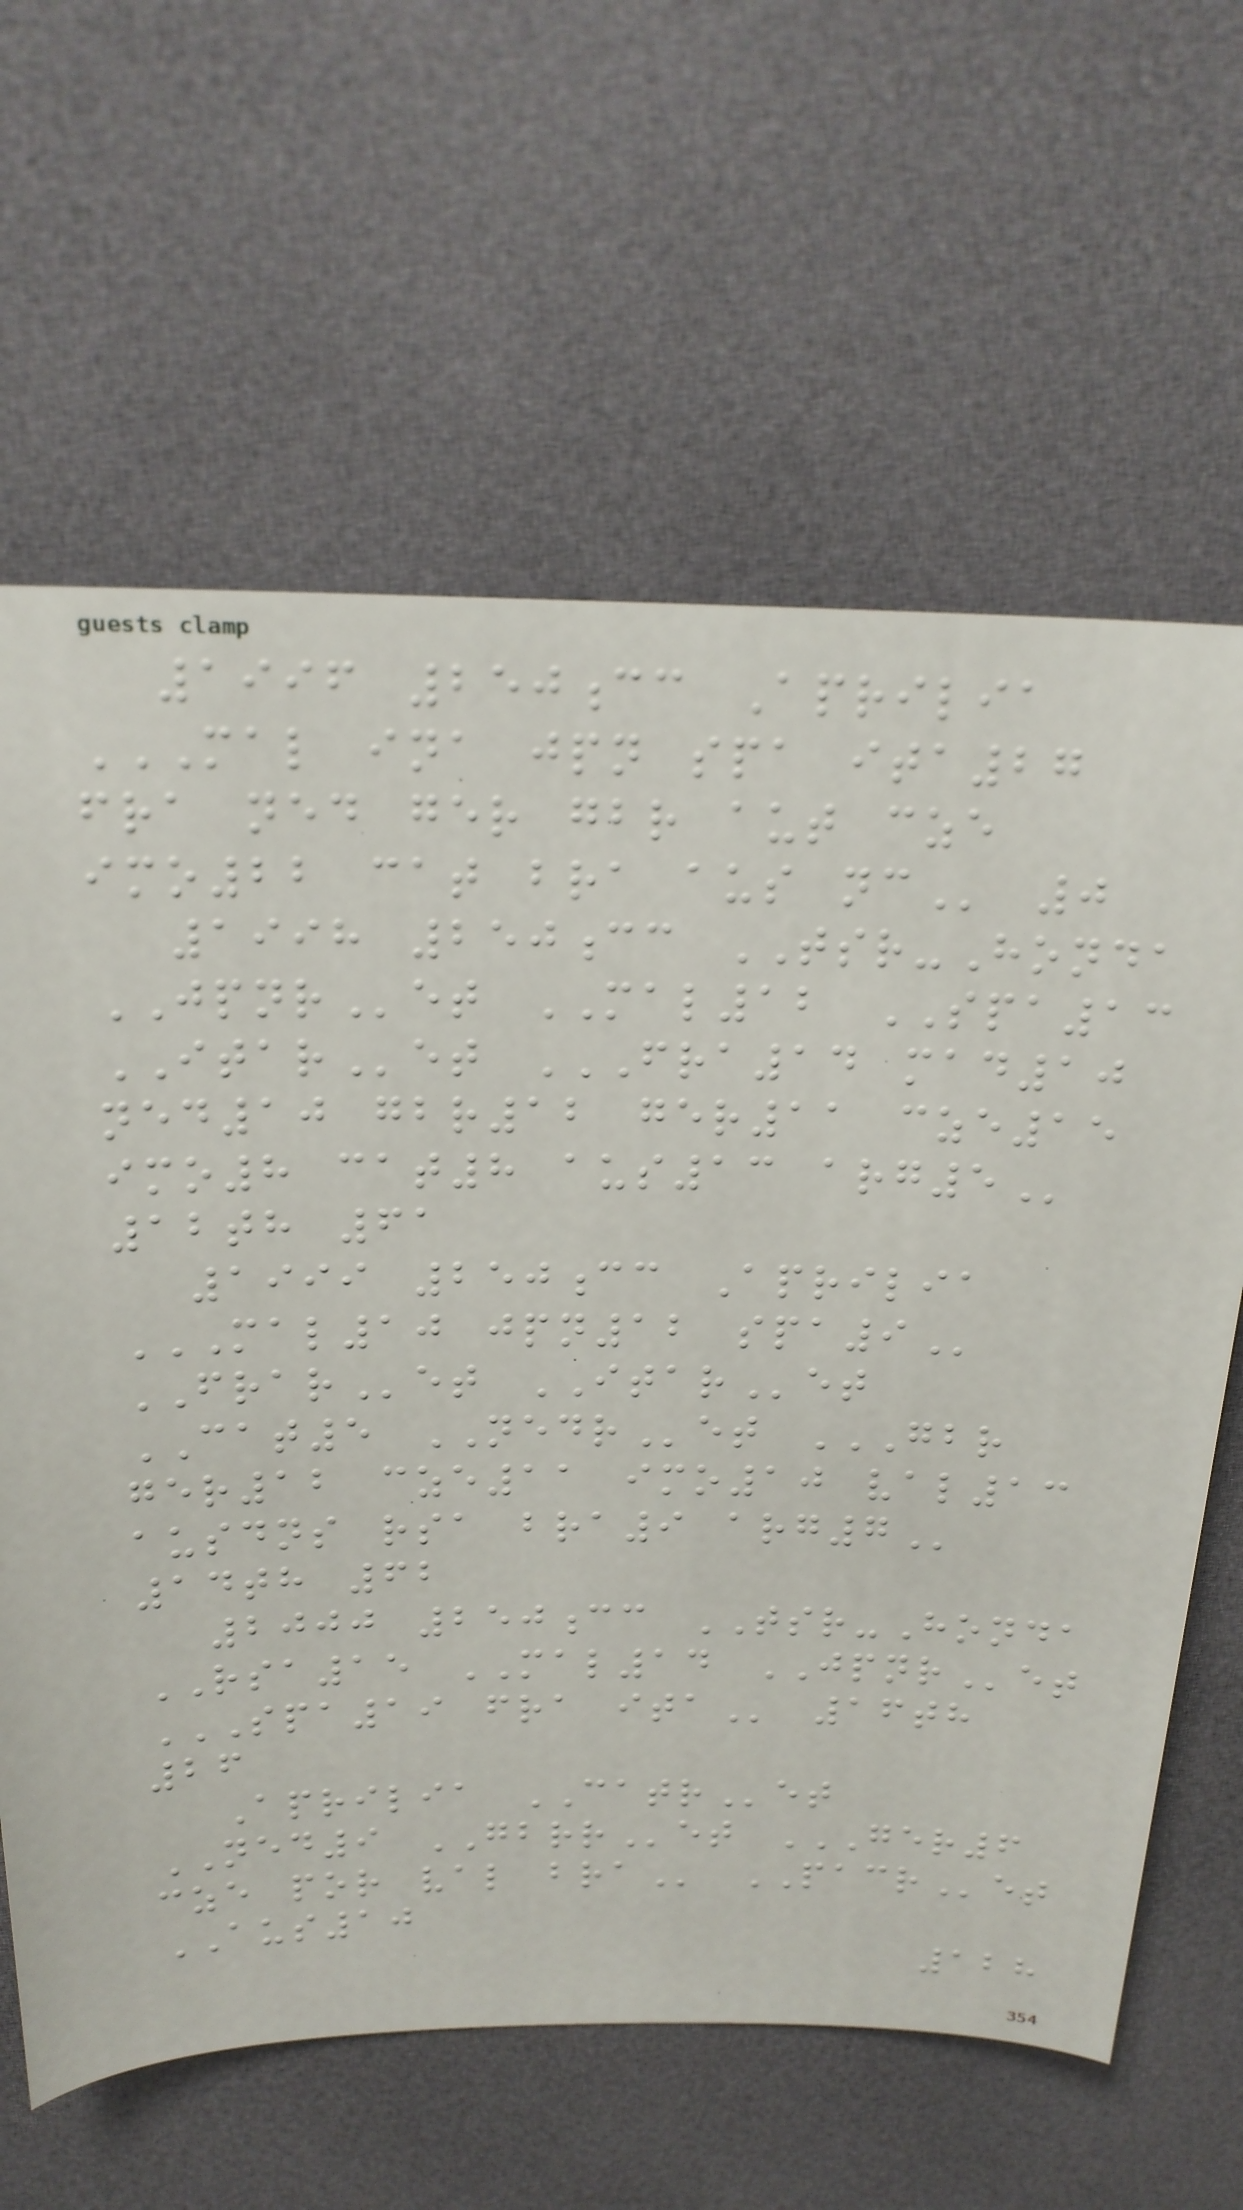1996 250cc Aprilia
MAL INA JPN SPA ITA27
FRA NED GER GBR AUT CZE
IMO22 CAT BRA AUS NC 0
1998 250cc TSR-Honda
JPNRet MAL12 SPA13
ITARet FRA14 MAD10
NED10 GBR12 GER11 CZE15
IMO8 CAT8 AUS13 ARG5
12th 61
1999 250cc Aprilia
MAL10 JPN12 SPA9
FRARet ITARet
CAT5 NEDRet GBR
GER12 CZE11 IMO10 VAL13
AUSDNS RSA BRA9 ARG7
14th 62
2000 250cc TSR-Honda
RSA15 MAL14 JPNRet
SPA19 FRA ITA 16th
26
Aprilia CATRet
NED9 GBRRet GER6
CZE POR VAL BRA PACRet
AUS10
128
